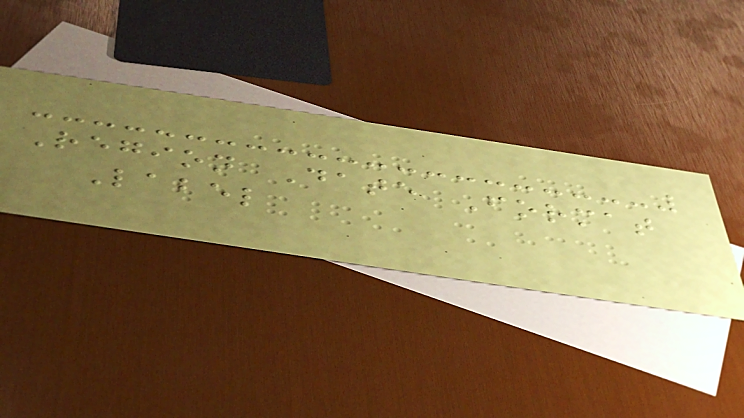Region Date Format
Label
